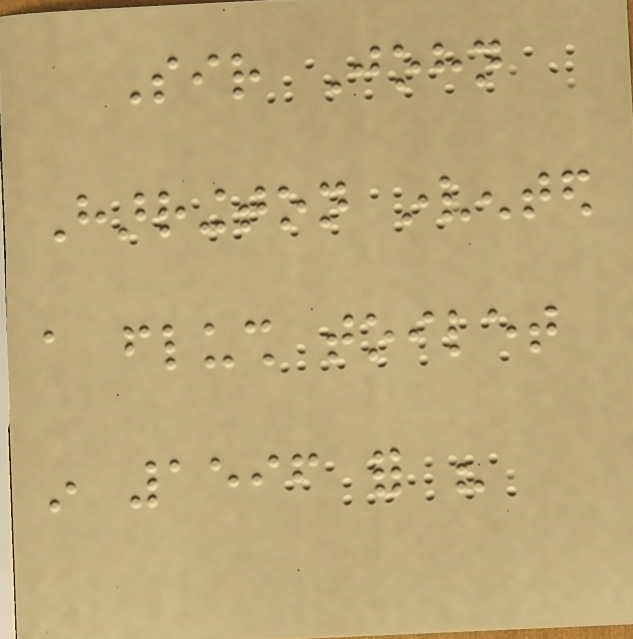Sir John
Harrington invented
a flush toilet
in 1596 for his
